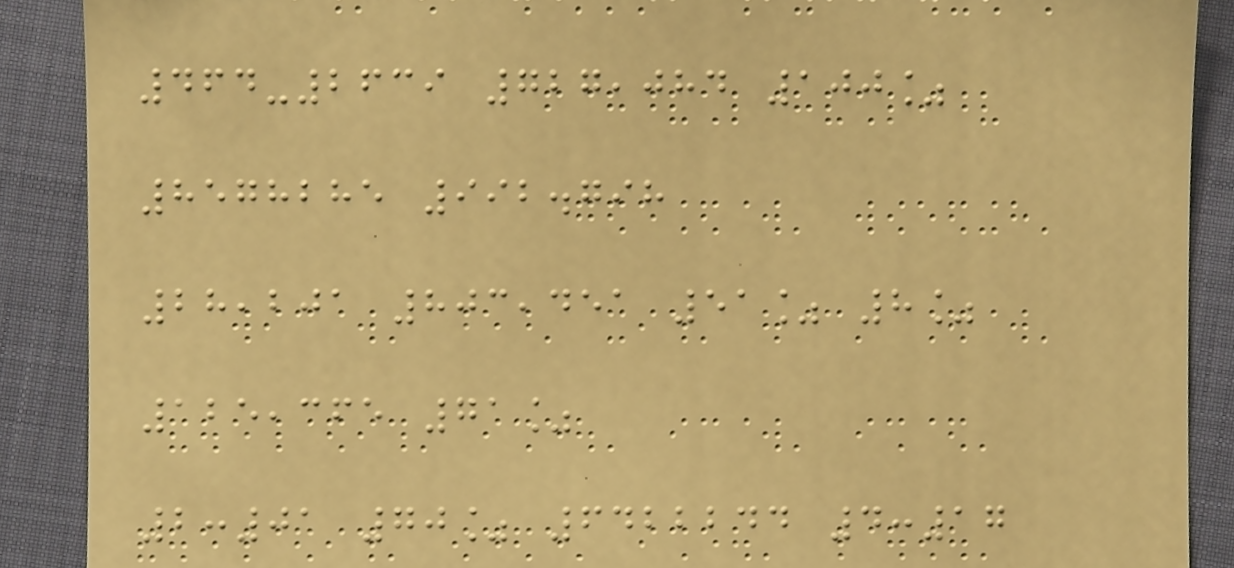464-2639 727,084 100%
8578285 992.798
28,201 803,451 51% 8%
125,365 71%
2:01 70% 6422244 4:17
